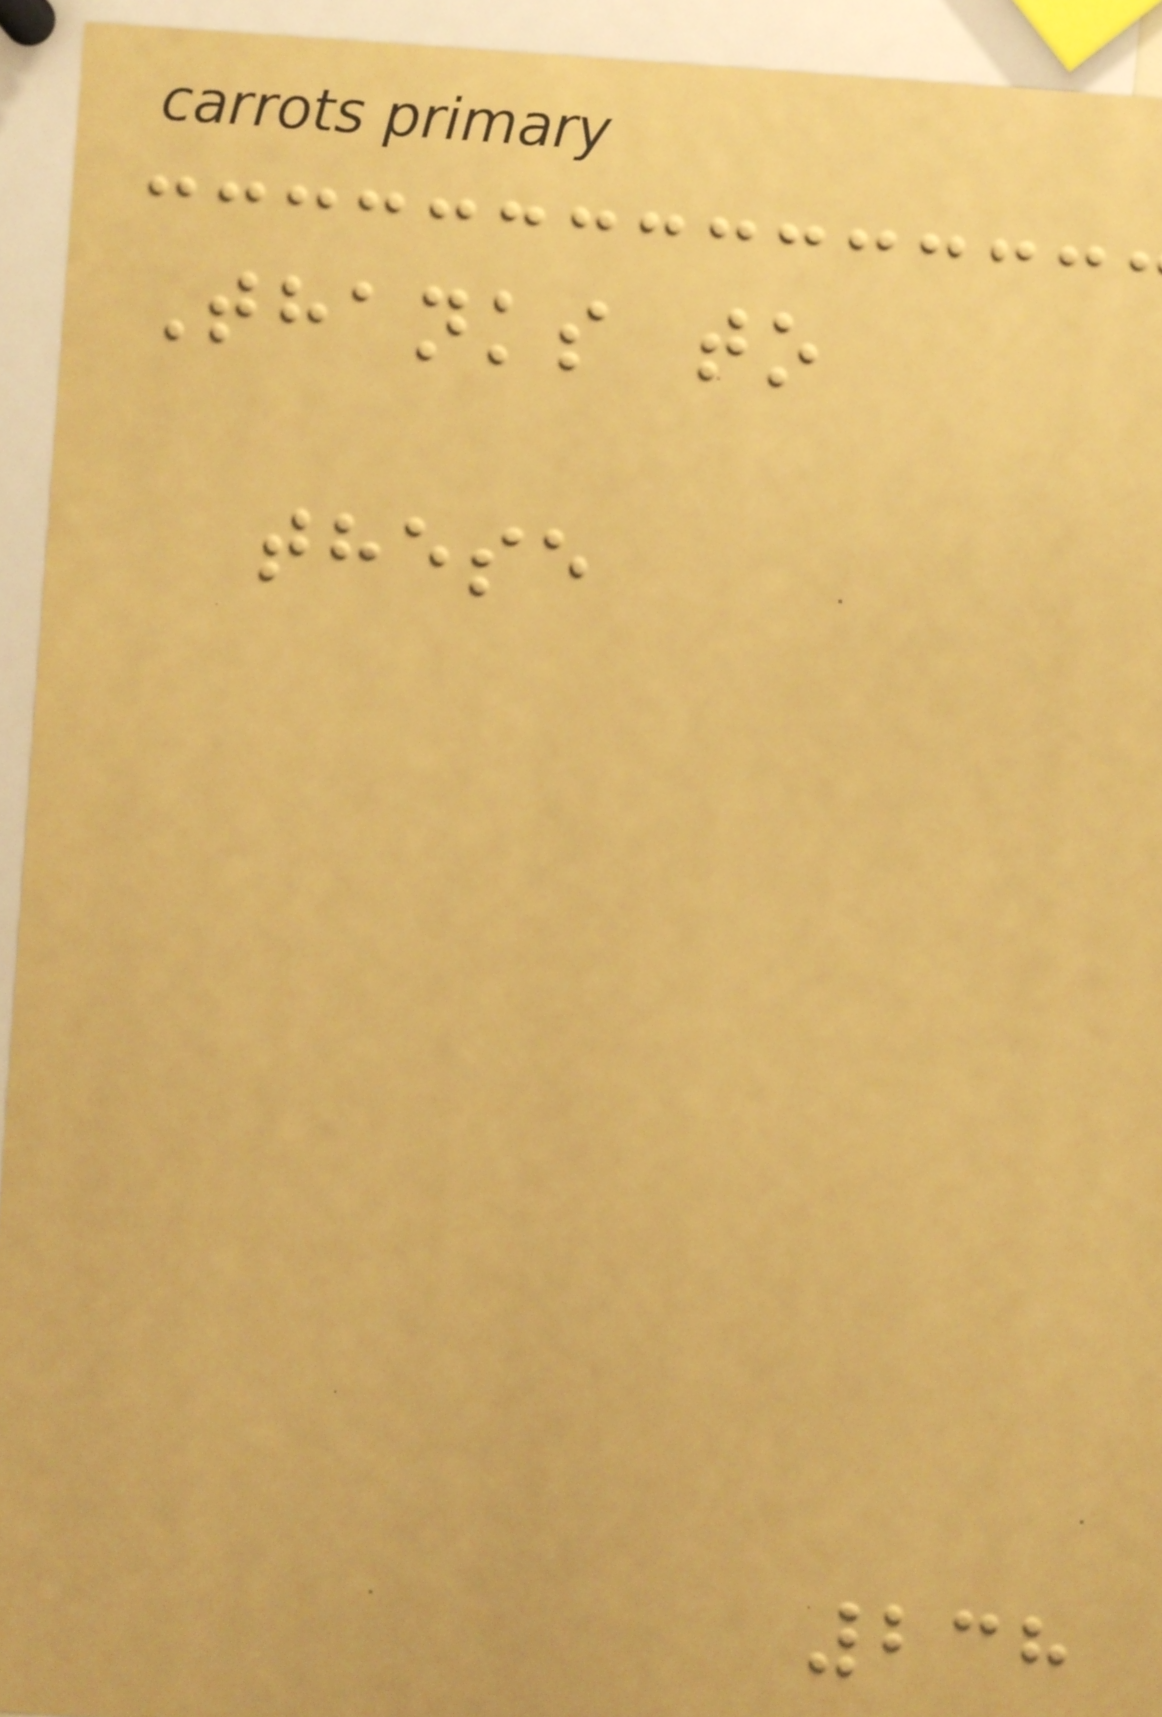Thanks to
these
238
